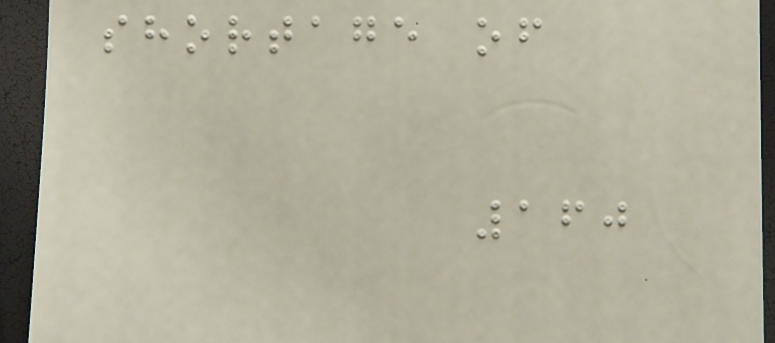shortage of
160
